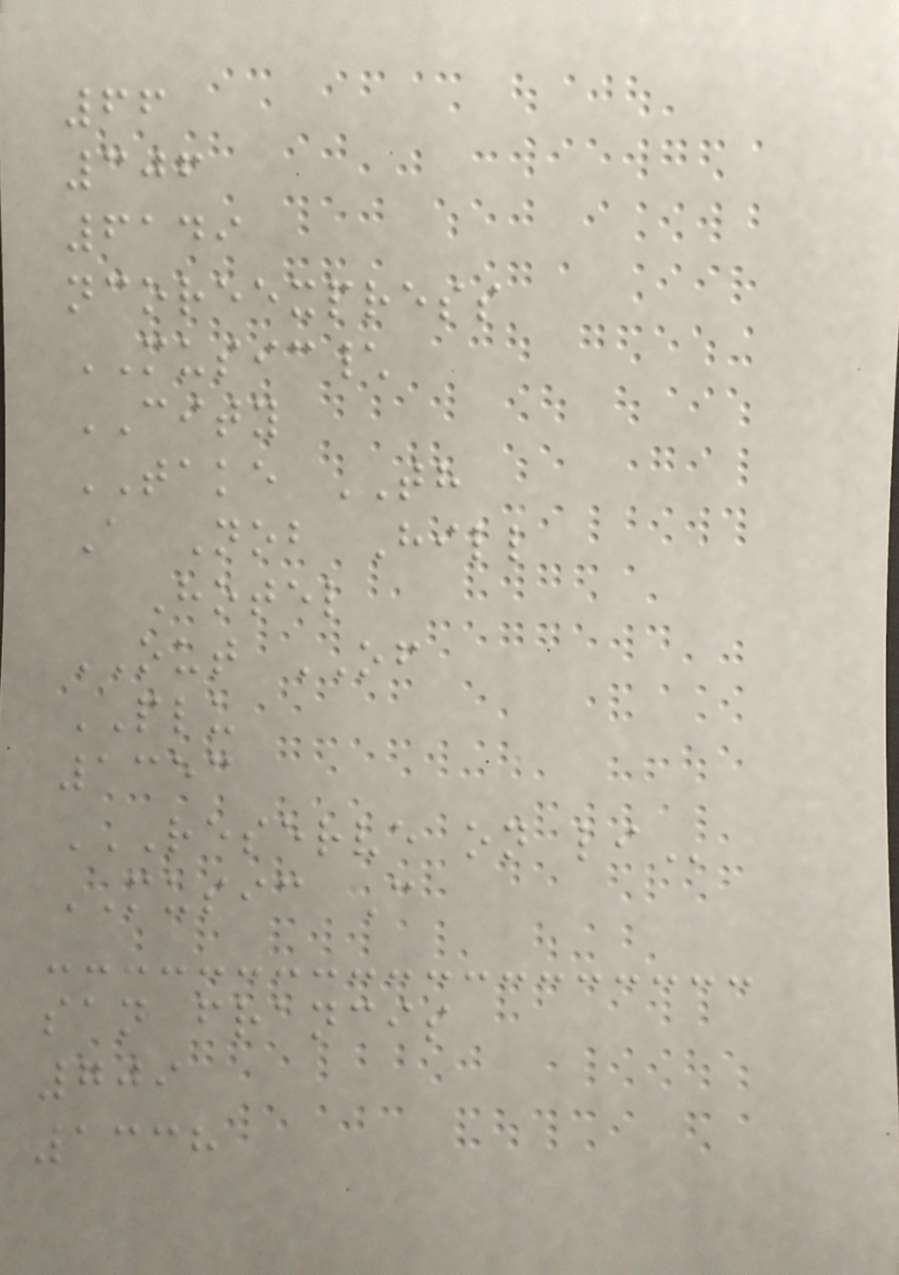66
306
6149
ncoreexpress
MUSIC\
CITY
TAKE TH
A Nob Hill
Hotel
OUT OF
PLU
1353
RESERVE ON LI
MUSIC C
san francis
709
1338
